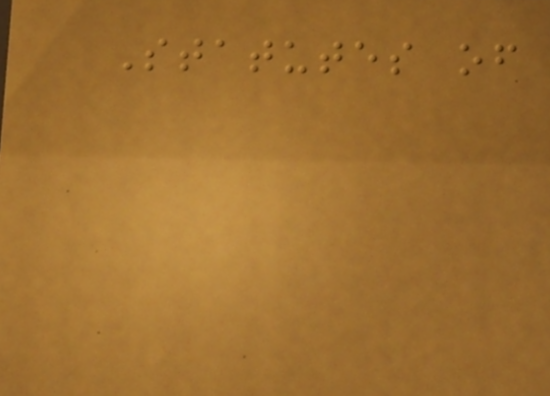Statutes of
